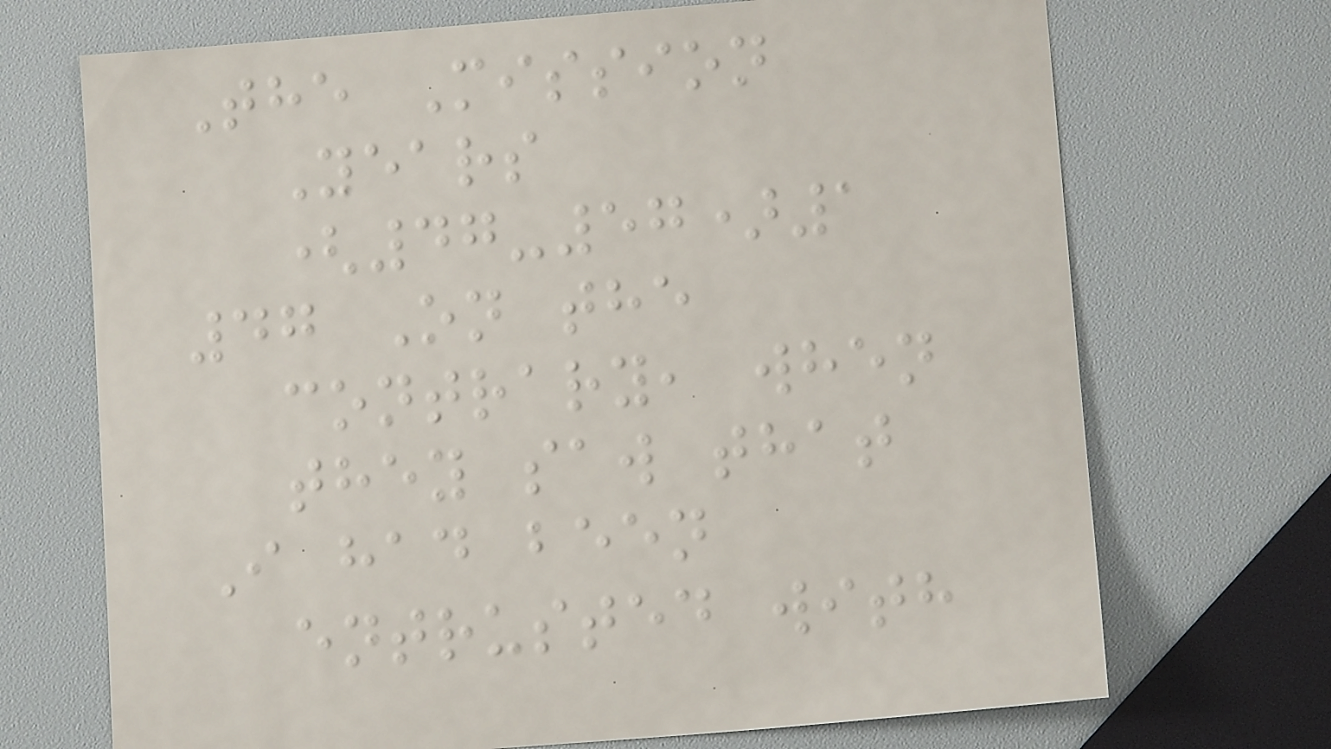The Mission
Years
(47-57)1
47 On the
contrary, when
they saw that
I had been
entrusted with
